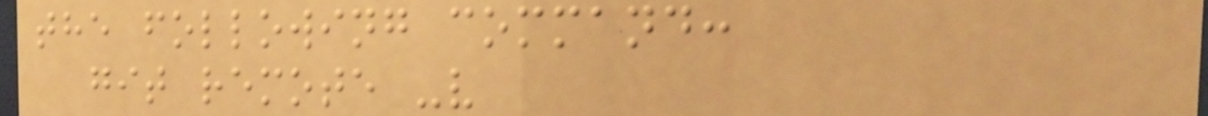the following command:
git remote -v
